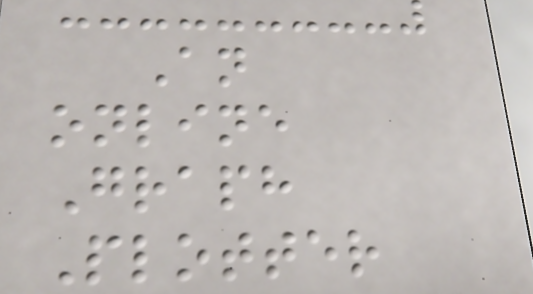An
online
Graph
Plotter
